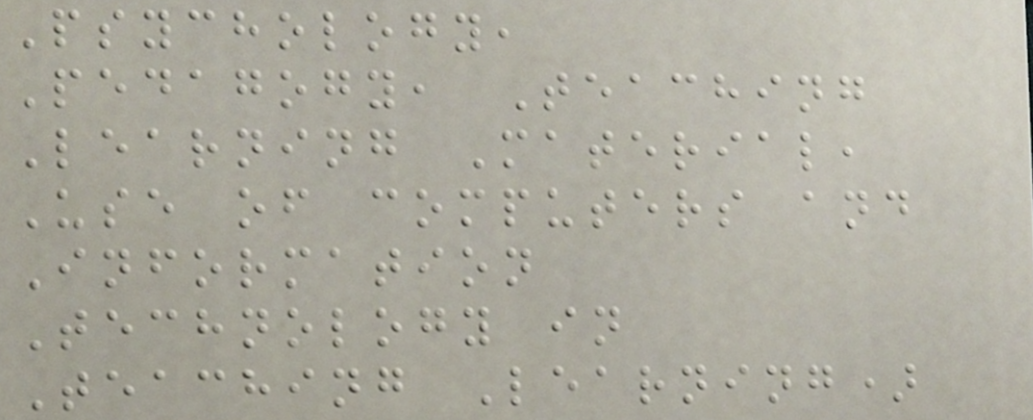Psychology,
Pedagogy, Teaching
Learning Material,
Use of computers and
Information
Technology in
Teaching Learning)
